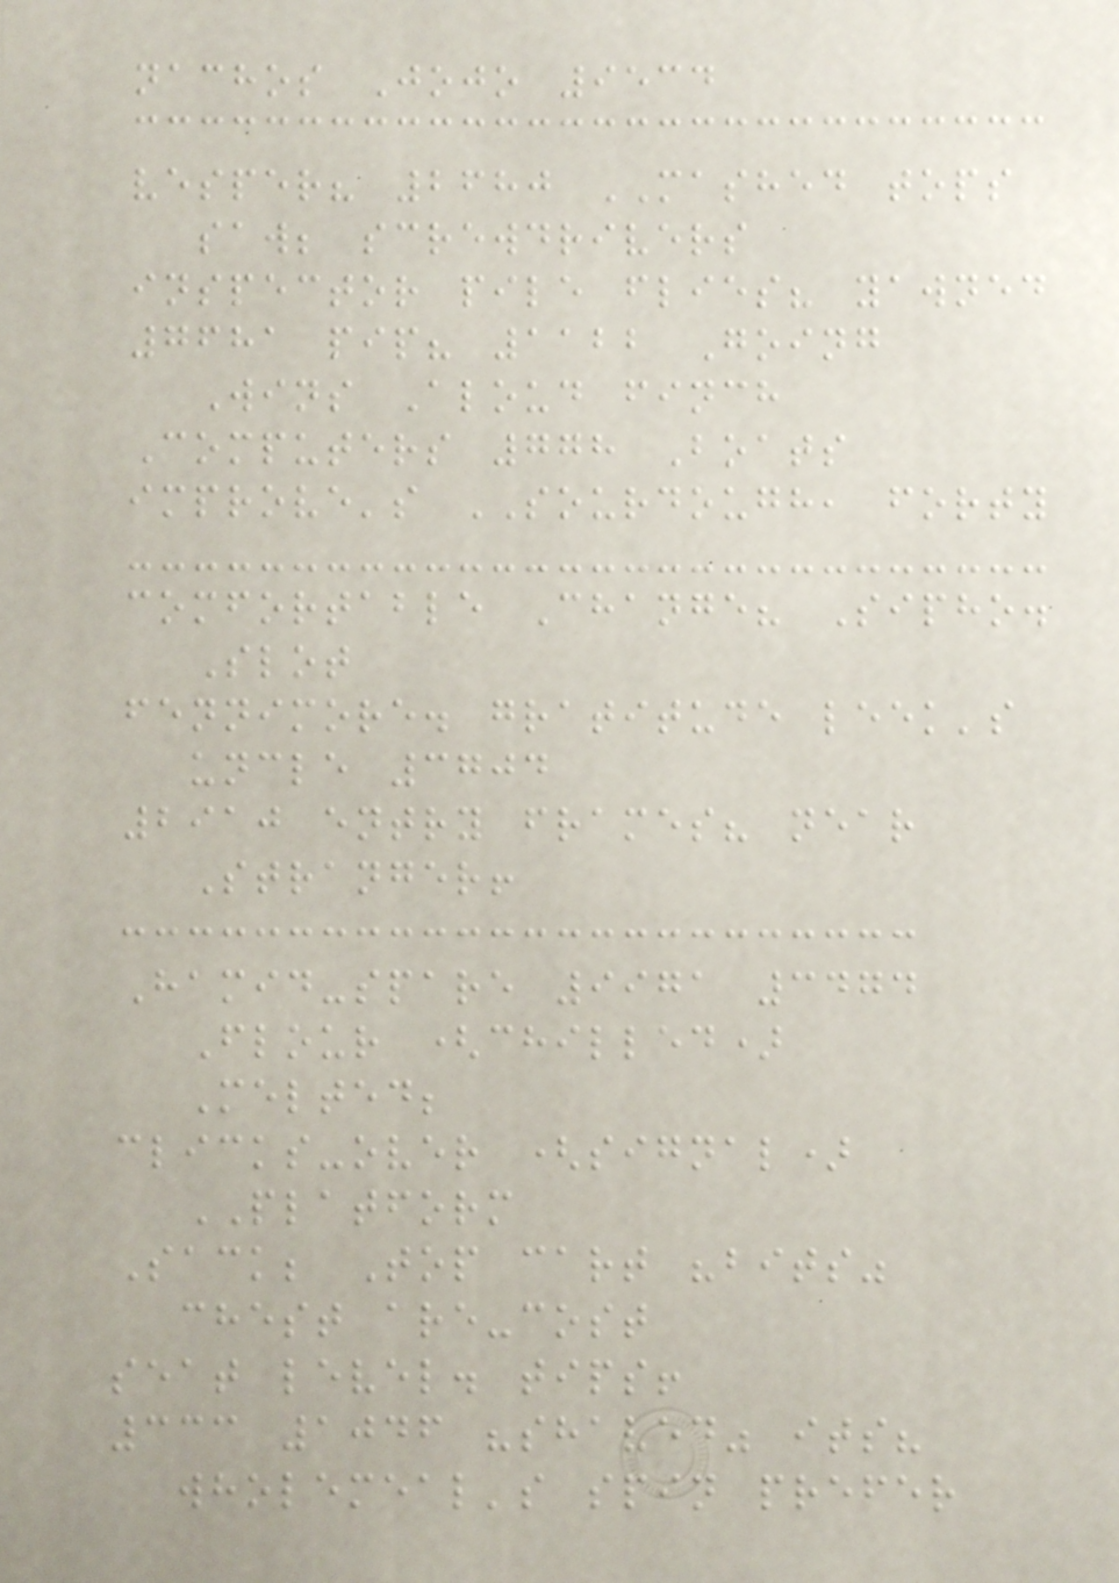nachos Jojo 9534
vesper? 2680 MASHED tops
saw; screwdrivers
inspector pile flies? yawned
7681 pip? 1122 Going
Wins Aloud finch
Computers 778 Boats
improve's SOURDOUGH, forty
comfortable Change? Sipho.
Slot
fennimore. gratitude leek's
uncle 3704
2910 entry frames? near
Stranger!
Hamid-spare 9971 3474
Flour (chilled)
Melted;
clicks-over (signal)
PLATFORM
Sack; Top cart "bits"
chest are-cost
seat level. tips!
333 1046 "shaved" its?
wholemeal's spin prefer
